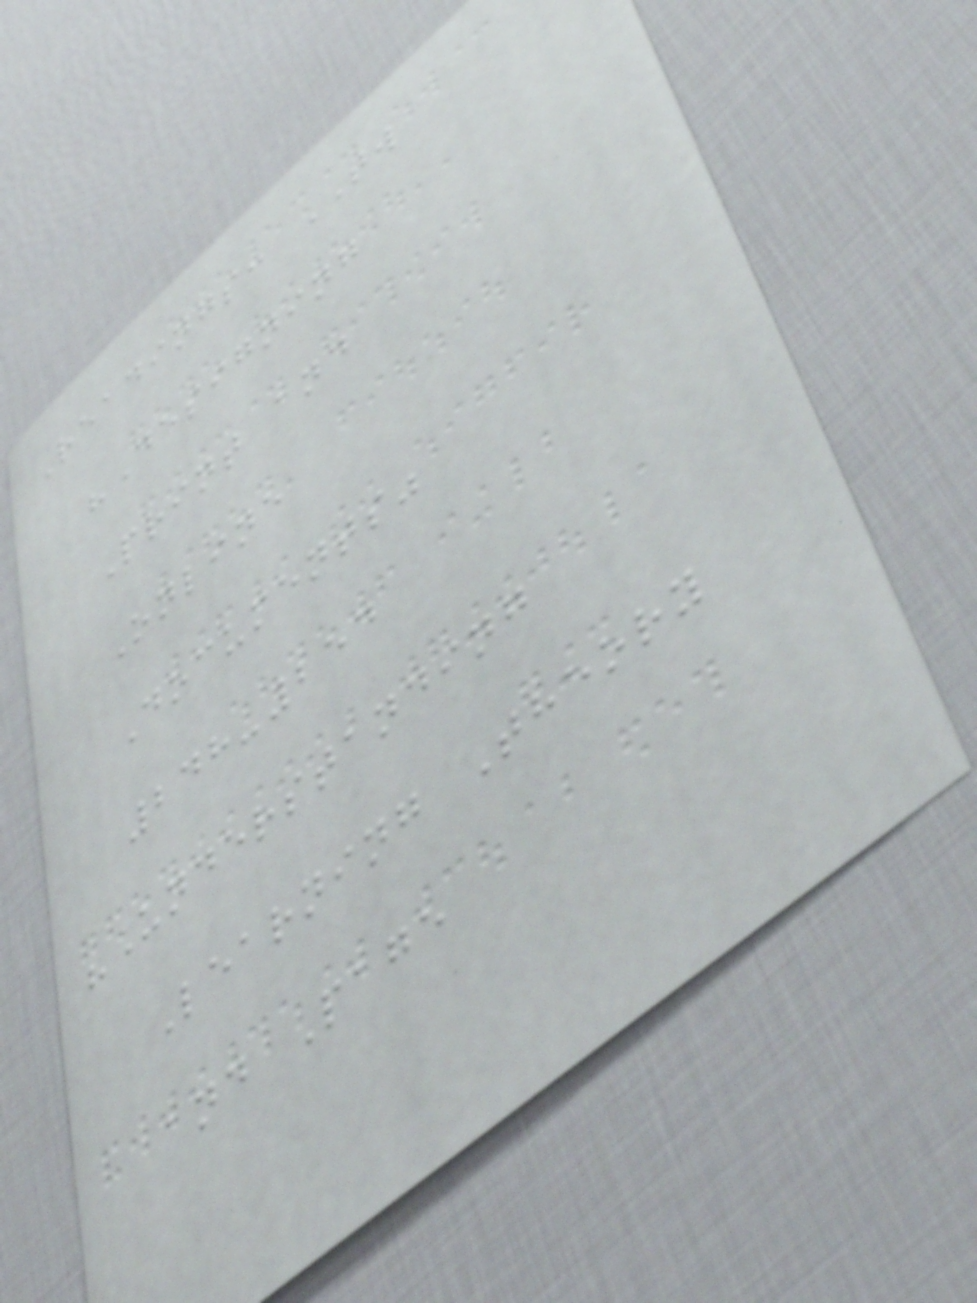Readings: TW
"Designing
Print and
Online
Documents"
248-254
"Understanding
Learning Theory
and Page
